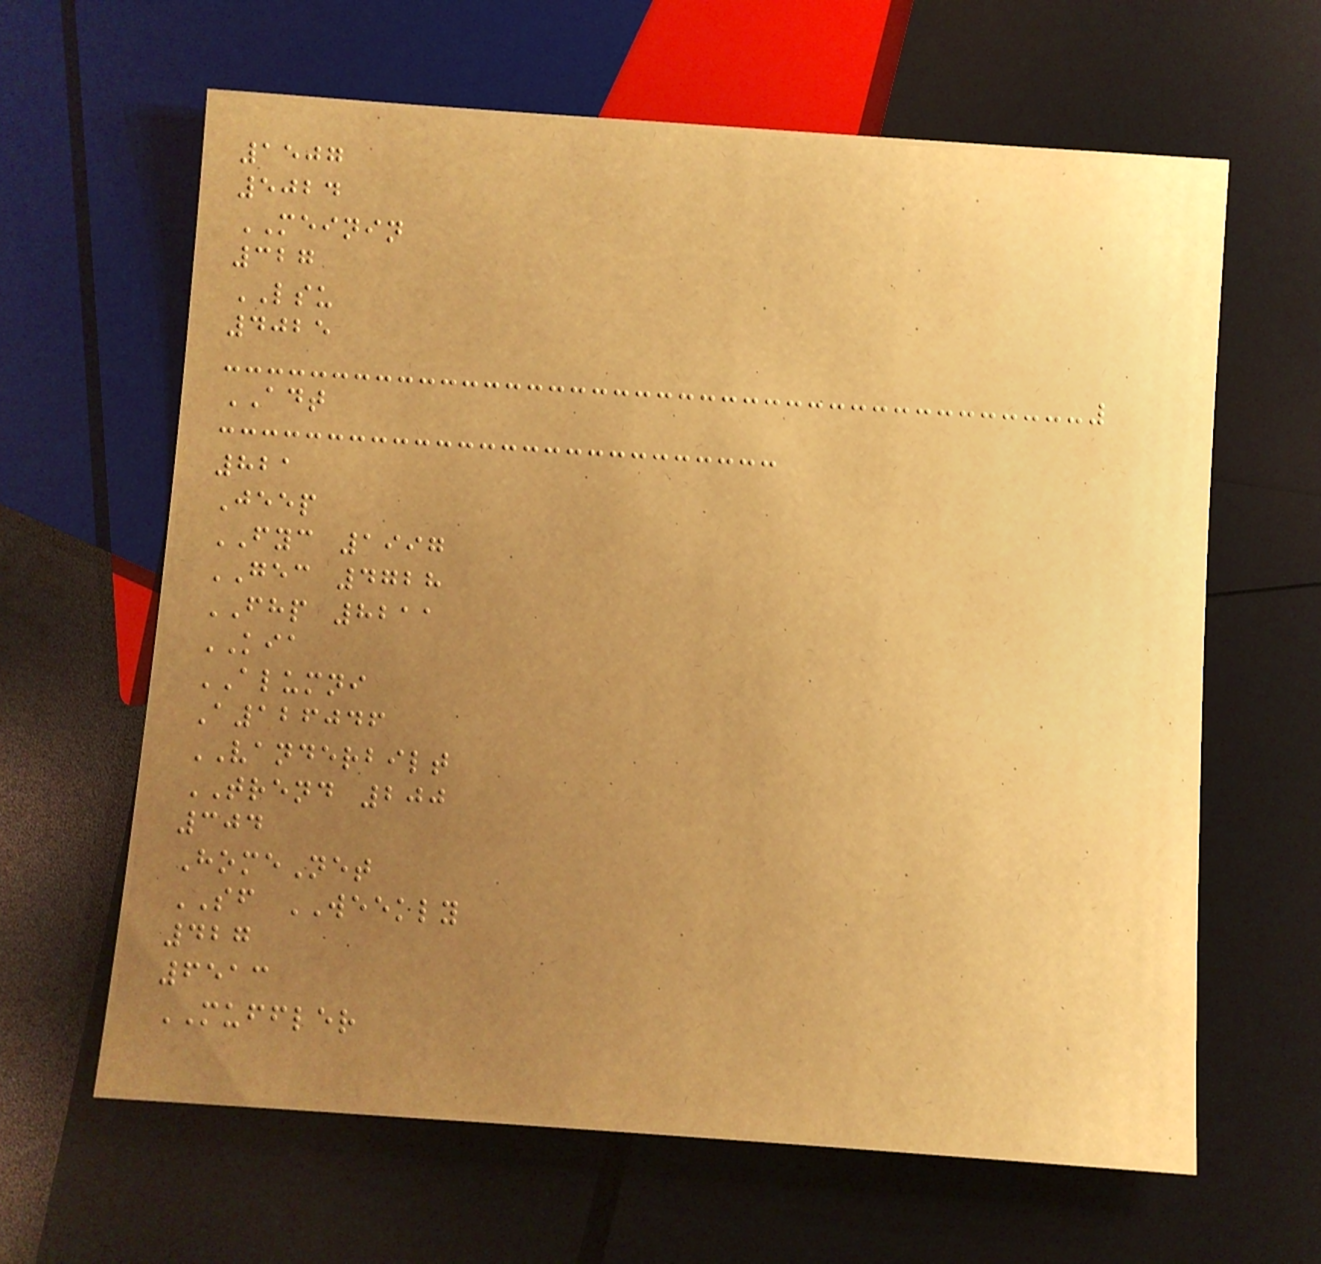1507
5024
MEININ
327
LSU
4025
ADT
821
Jeep
FYC 1997
GEC 4728
FHP 8211
KIA
ALUMNI
A126046
VANDERBILT
TREND 200
304
HomeNet
SF WEEKLY
427
6513
MUFFLER
